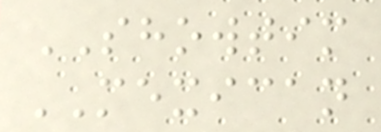SHOWTIM
MEXICAN
